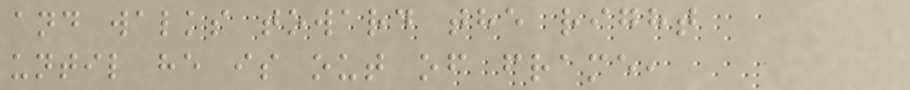and walks toward the right
until he is out of frame,
